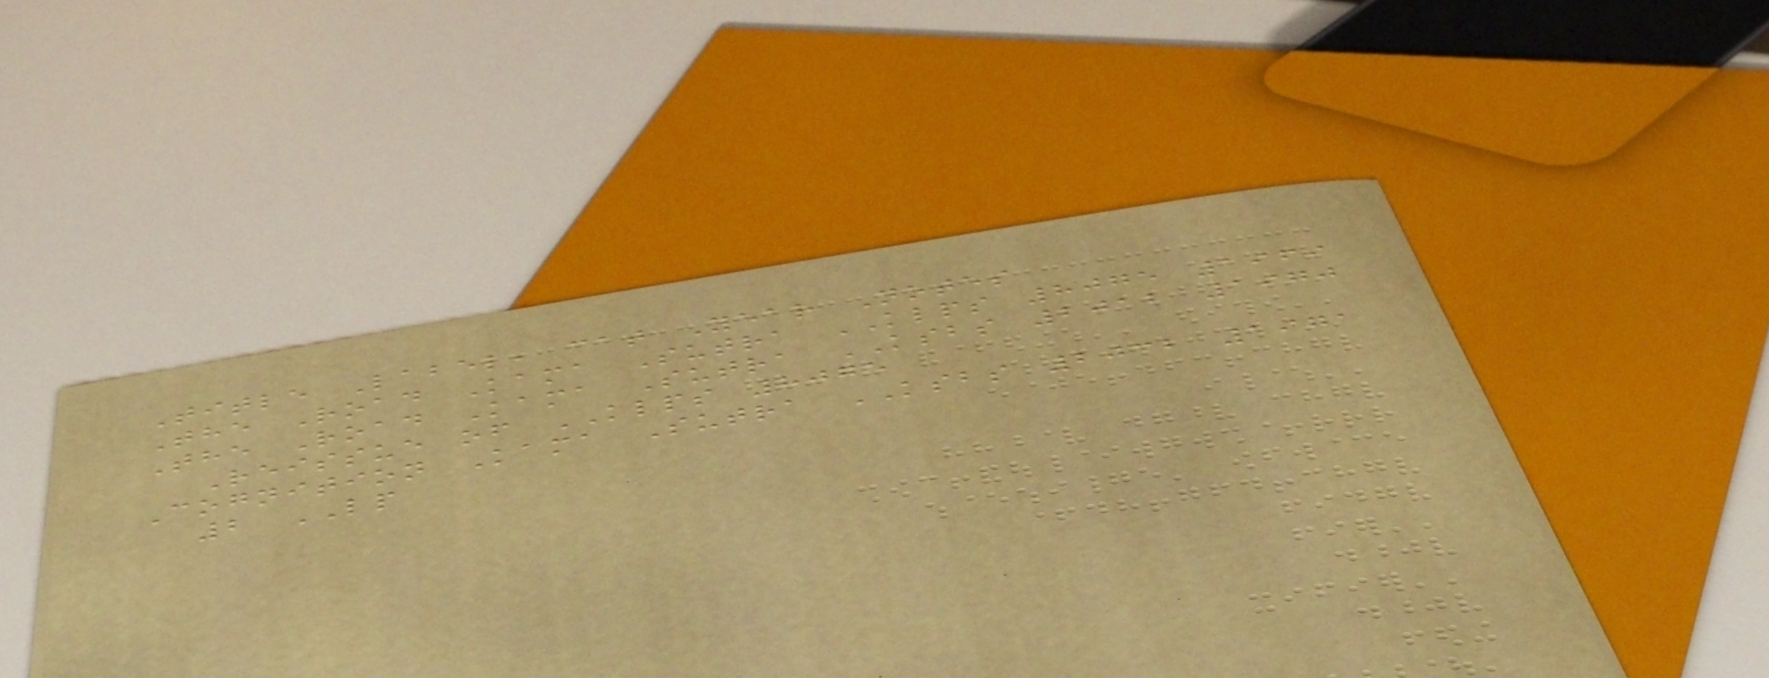Title Label, cat Year Notes
The Road Kama Sutra KLPS 8075 1969
The Road Kama Sutra KSBS 2012 1970
Reissue of KLPS 8075
Cognition Kama Sutra KSBS 2032 1971
2 LP
